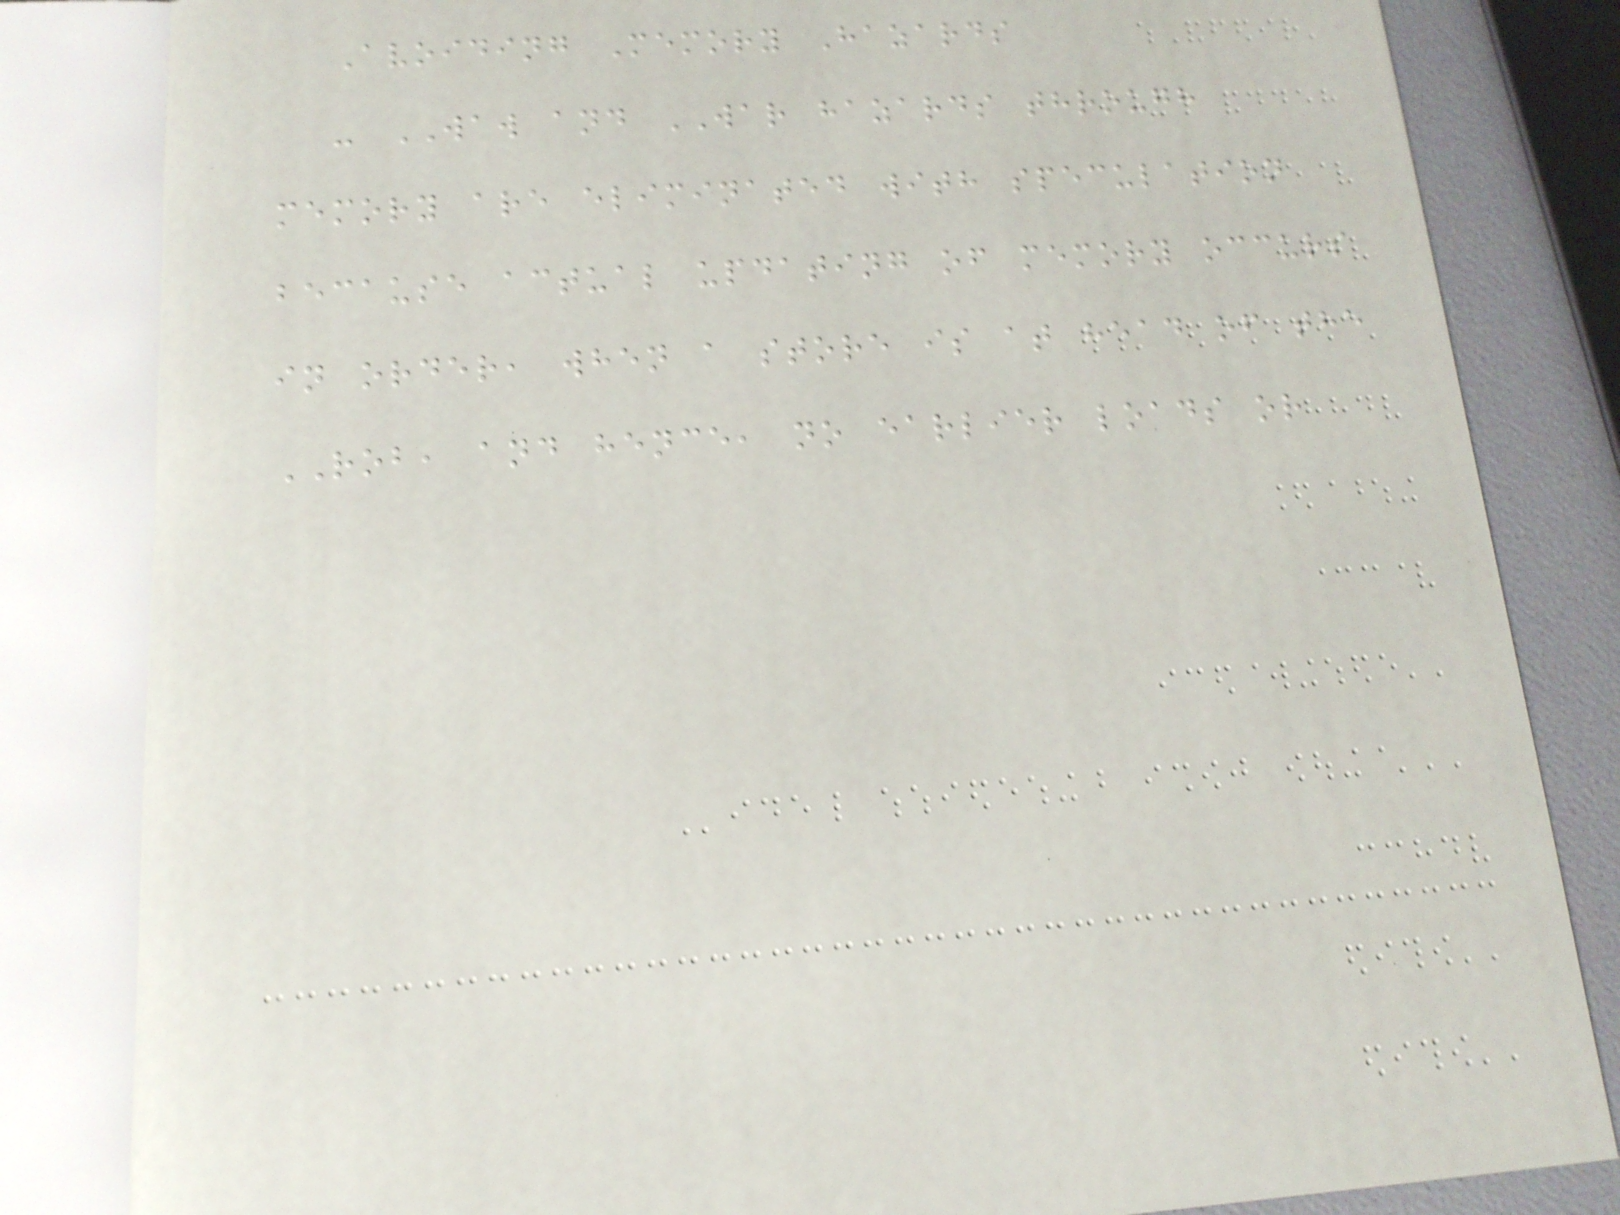Avoiding Memory Hazards
- WAW and WAR hazards through
memory are eliminated with speculation
because actual updating of memory occurs
in order, when a store is at head of the
ROB, and hence, no earlier loads or
